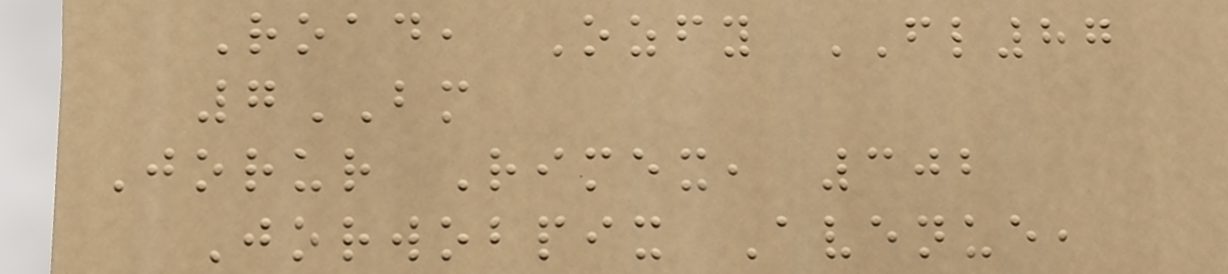Road, Ozfy FL87
7BM
Jorur Rimex, 302
Jorwobpix Avenue,
